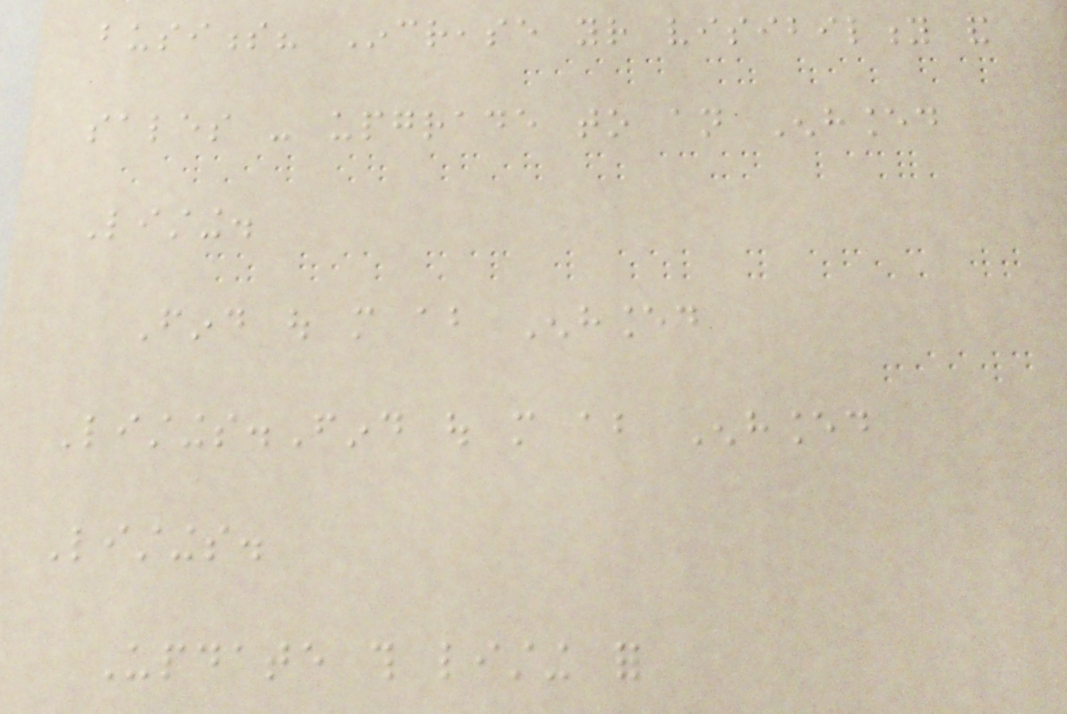business? Increase your visibility and
sales - upgrade to an Enhanced
Listing.
Find out more about Enhanced
Listings.Find out more about Enhanced
Listings.
Update this listing for
